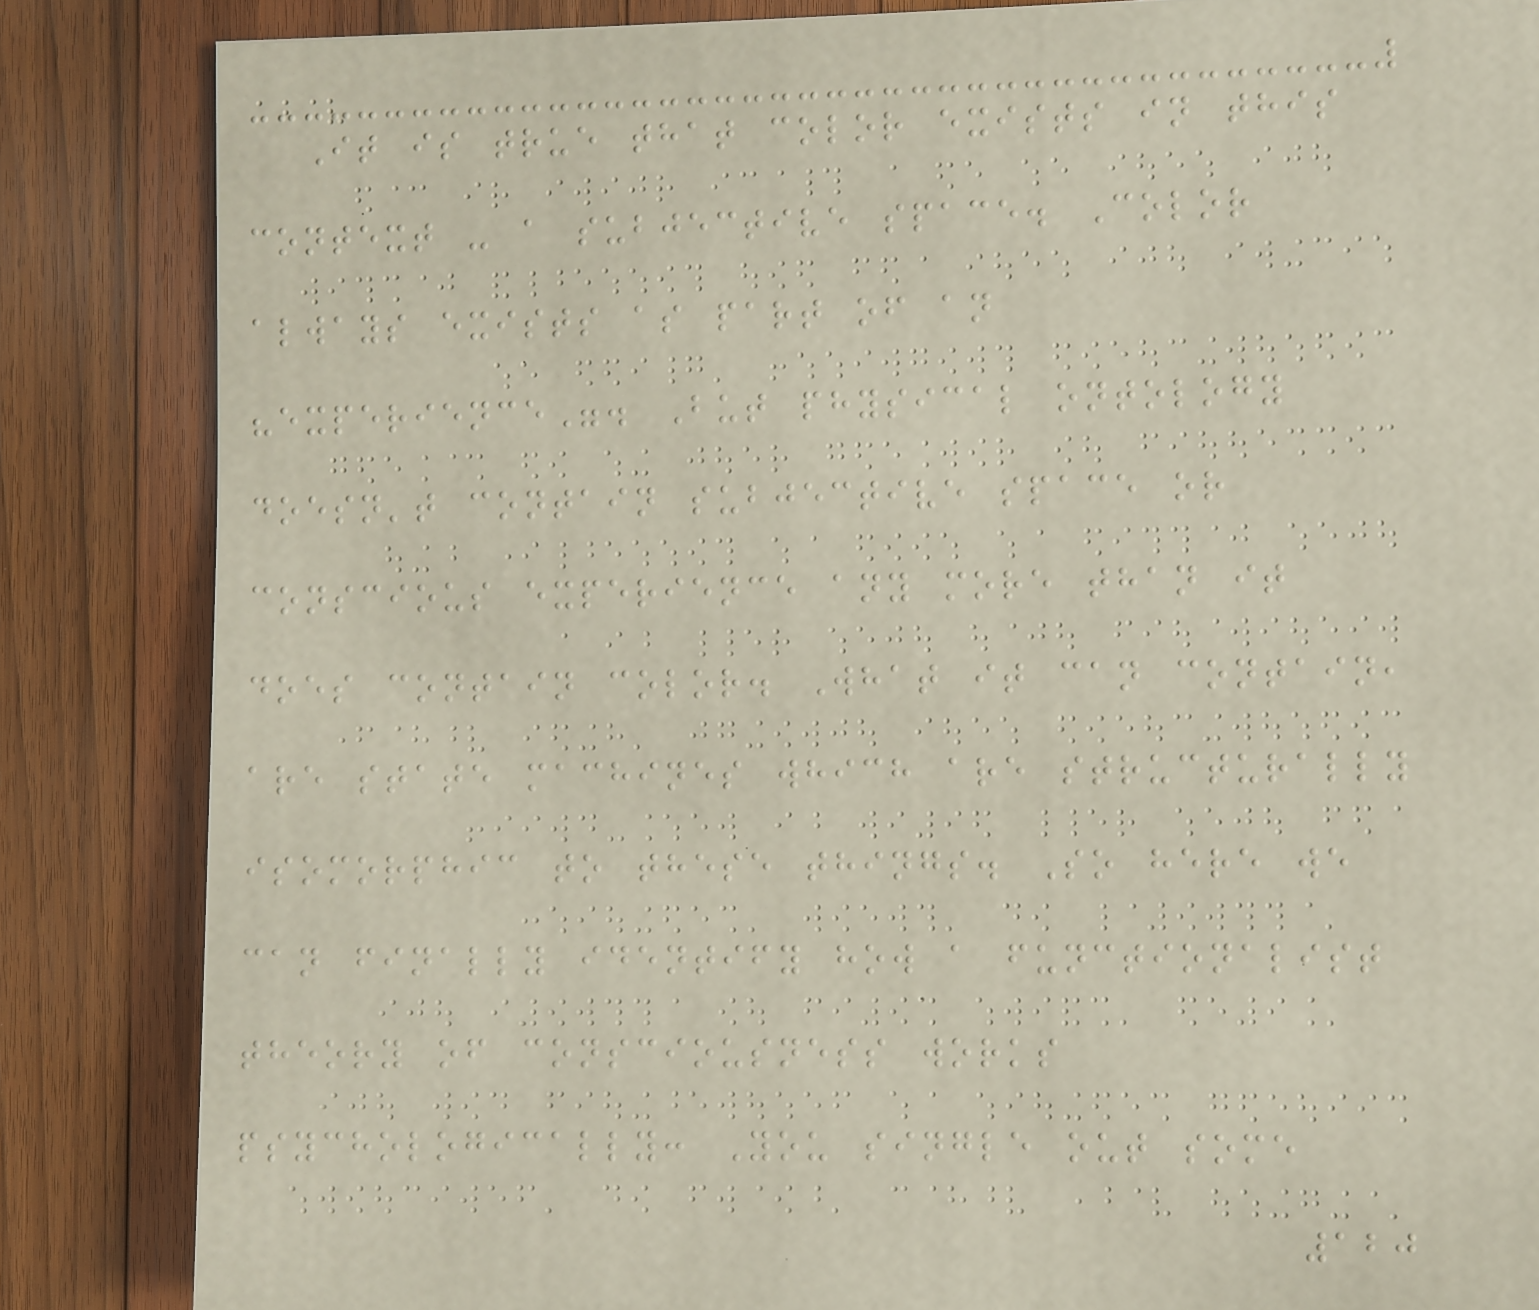It is true that color exists in this
context - a subjective space. Color
always exists as part of an
"experience". But physical ontology
doesn't contain subjective space or
conscious experience any more than it
does contain color. What it can contain,
are state machines which are structurally
isomorphic to these things. So here we
can finally identify how a functionalist
theory of consciousness works
psychologically: You single out some
120
